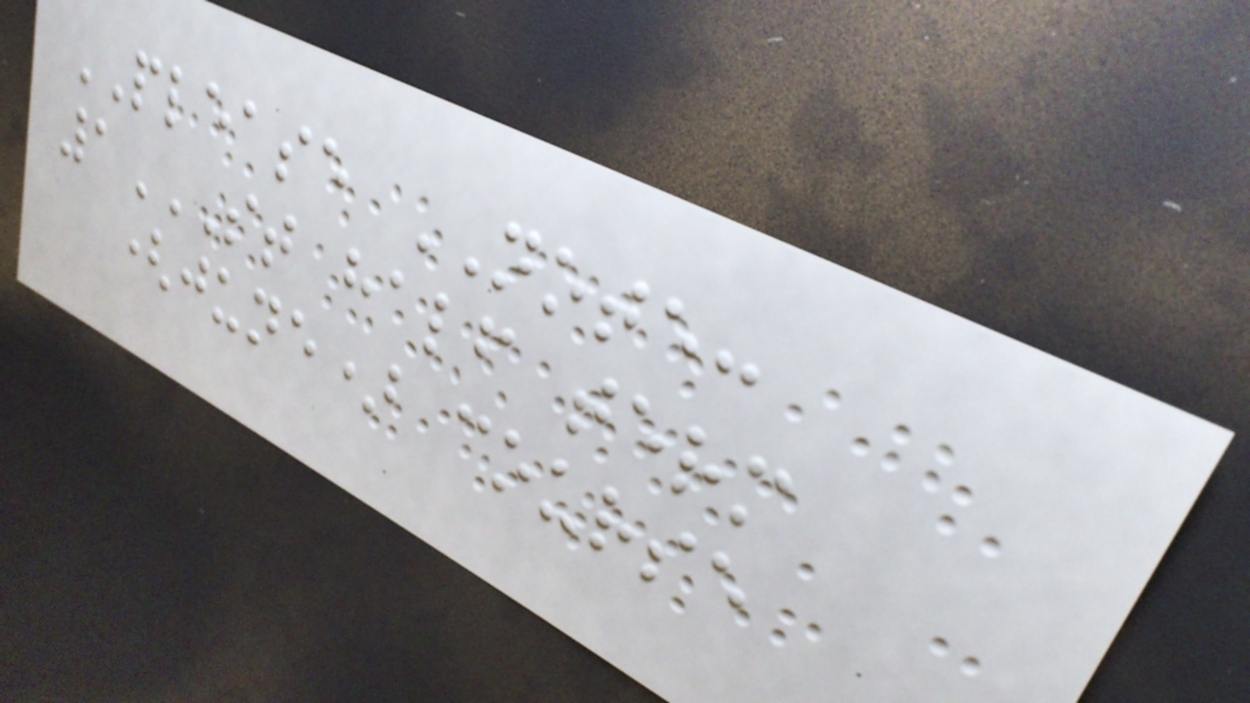PLEASE NOTE:
1ST HALF TERM
(JUNE) COURSE
